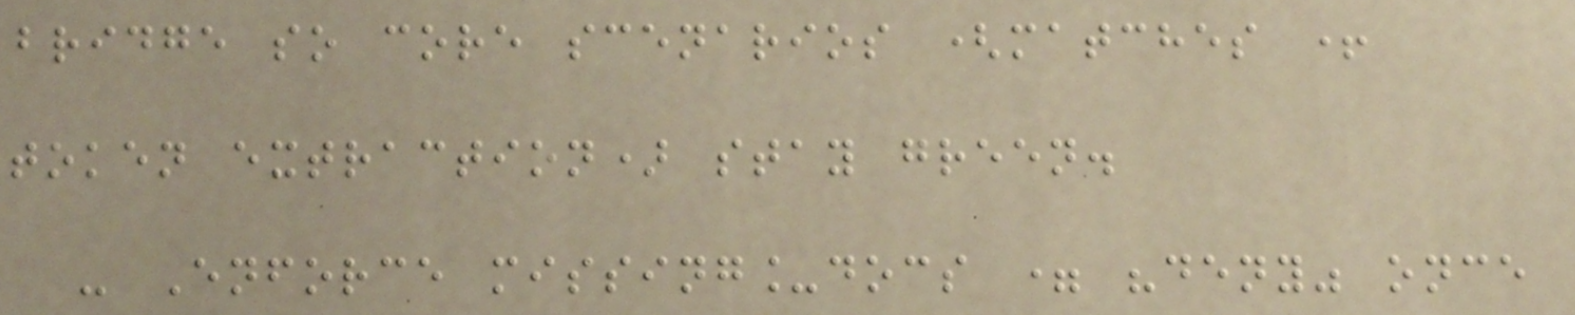bridge so core scenarios (matches +
token extraction) stay green.
- Enforce missing_docs = "deny" once
